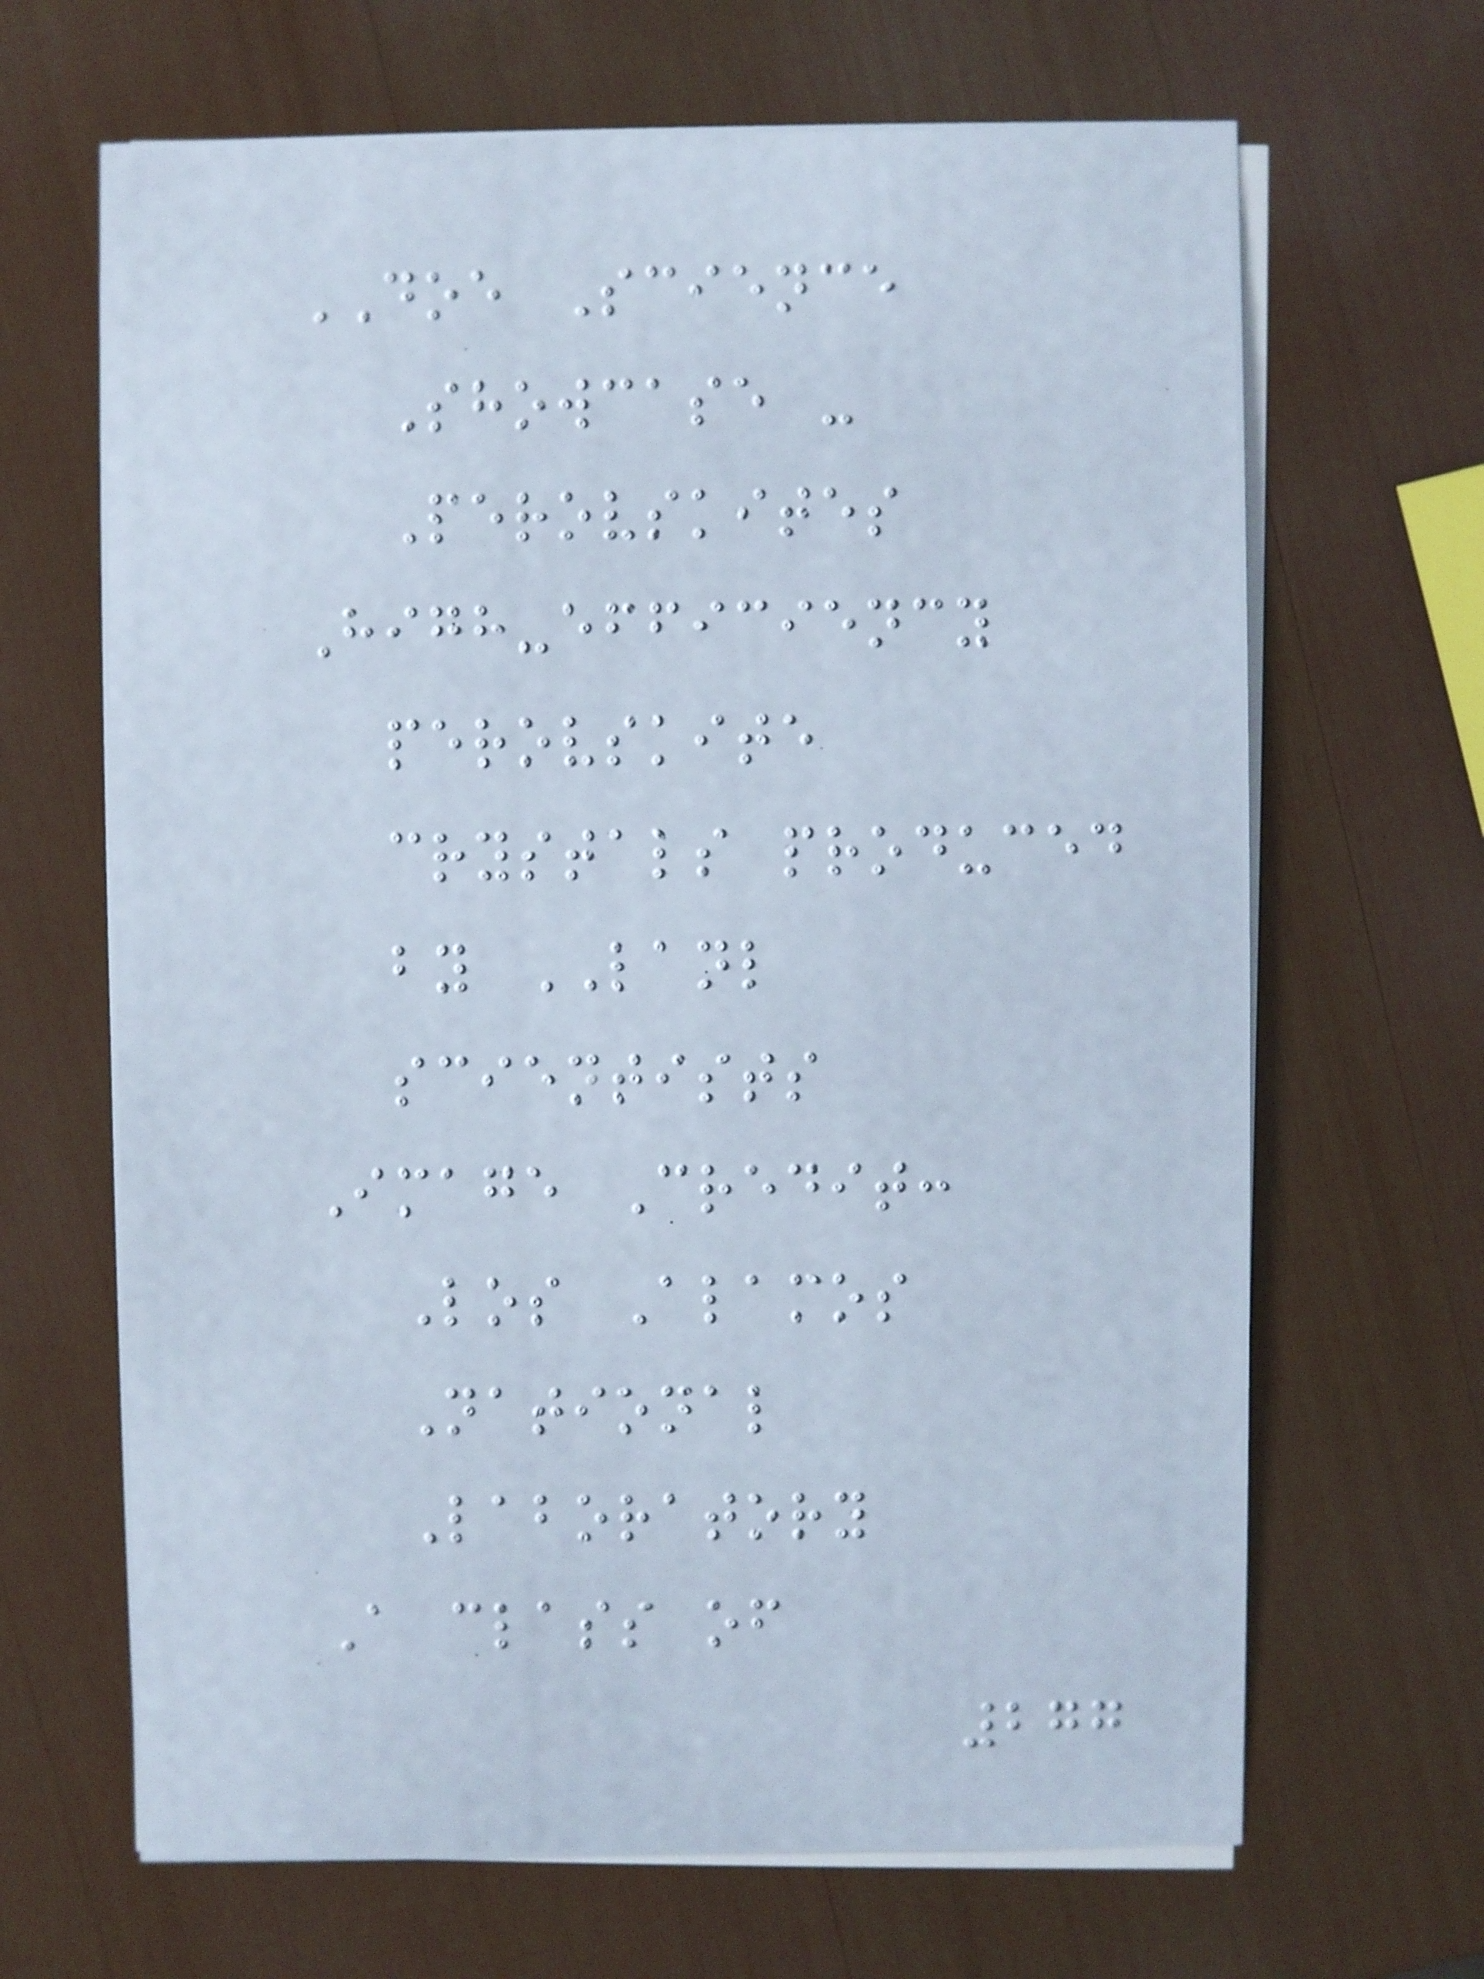DOE Science
Showcase -
Perovskites
High-efficiency
perovskite
crystals produced
by LANL
scientists
Image Credit:
Los Alamos
National
Laboratory
A class of
277
